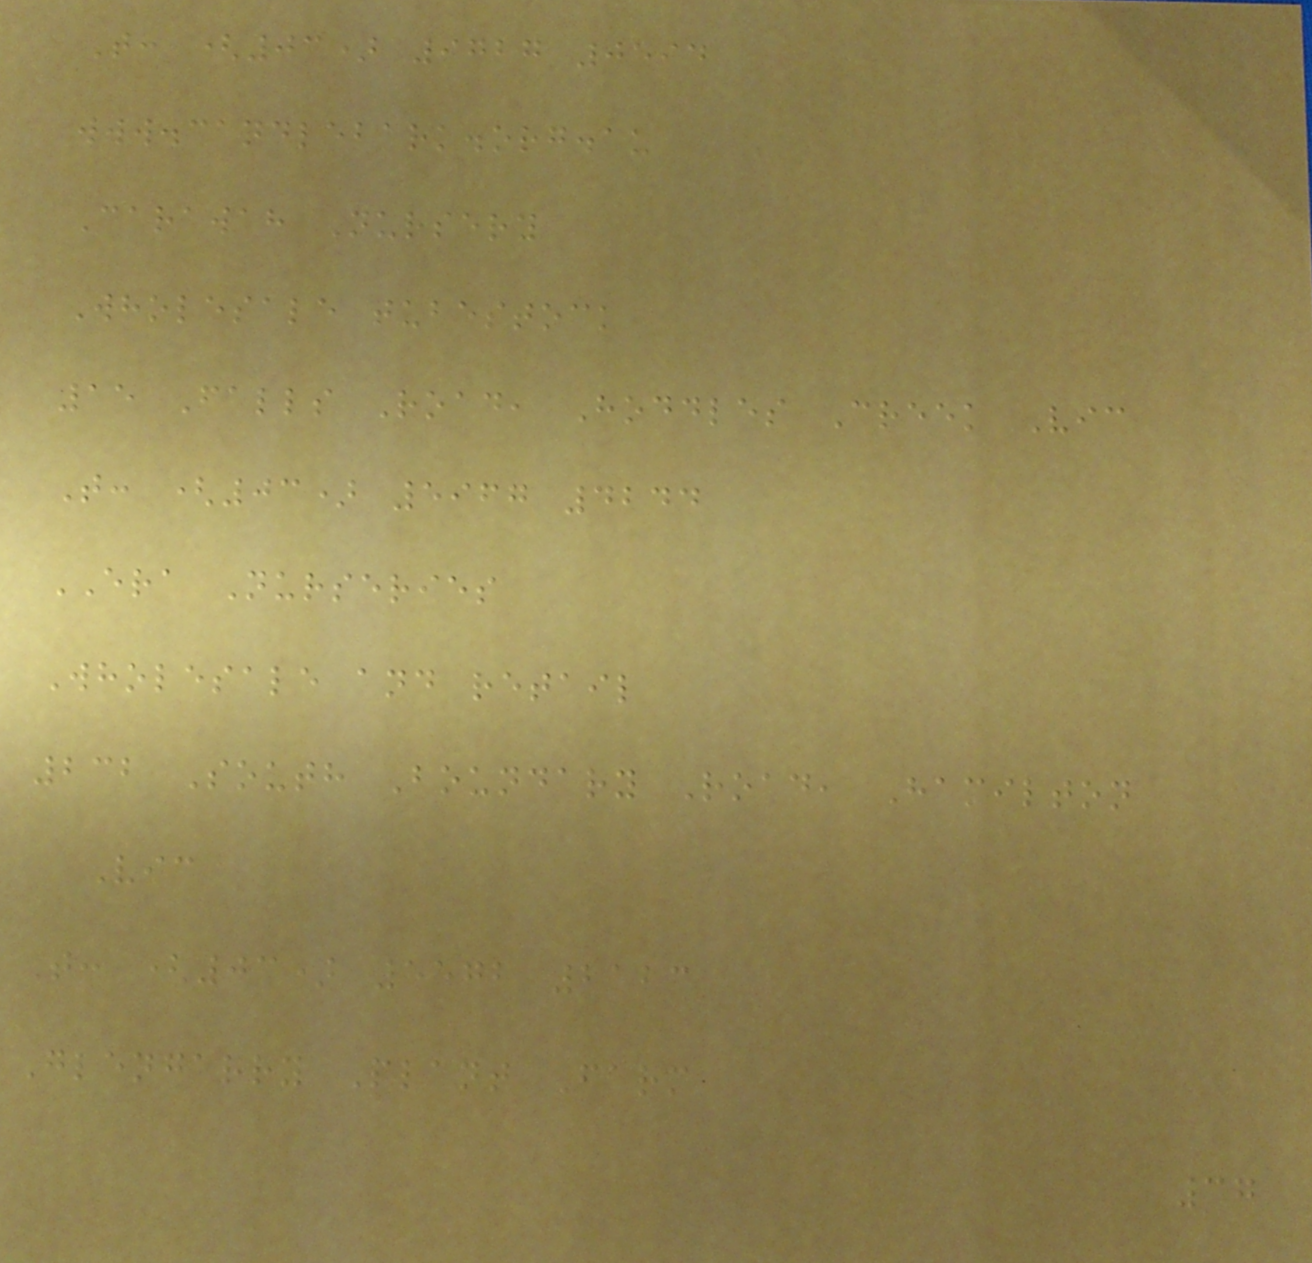T: (03) 9727 0594
www.candlebark.org.au
Carawah Nursery
Wholesale tubestock
15 Falls Road, Hoddles Creek Vic
T: (03) 5967 4244
ERA Nurseries
Wholesale and retail
232 South Boundary Road, Hamilton
Vic
T: (03) 5572 2123
Glengarry Plant Farm
37
